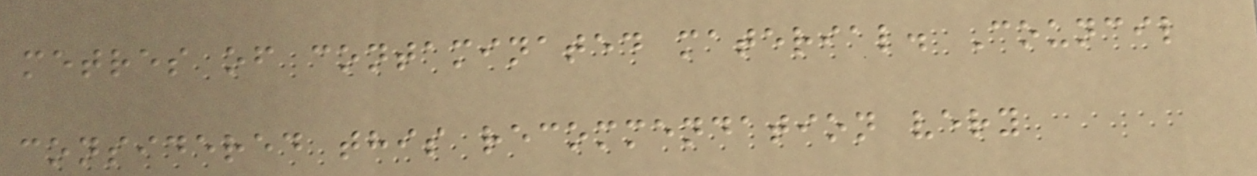metres of contaminated material. Council
considered this recommendation very
